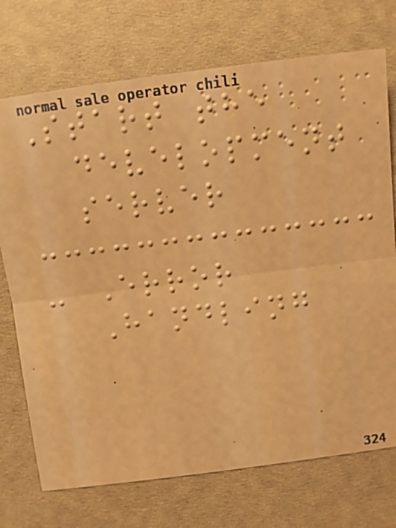Start the
development
server
- Error
Handling
